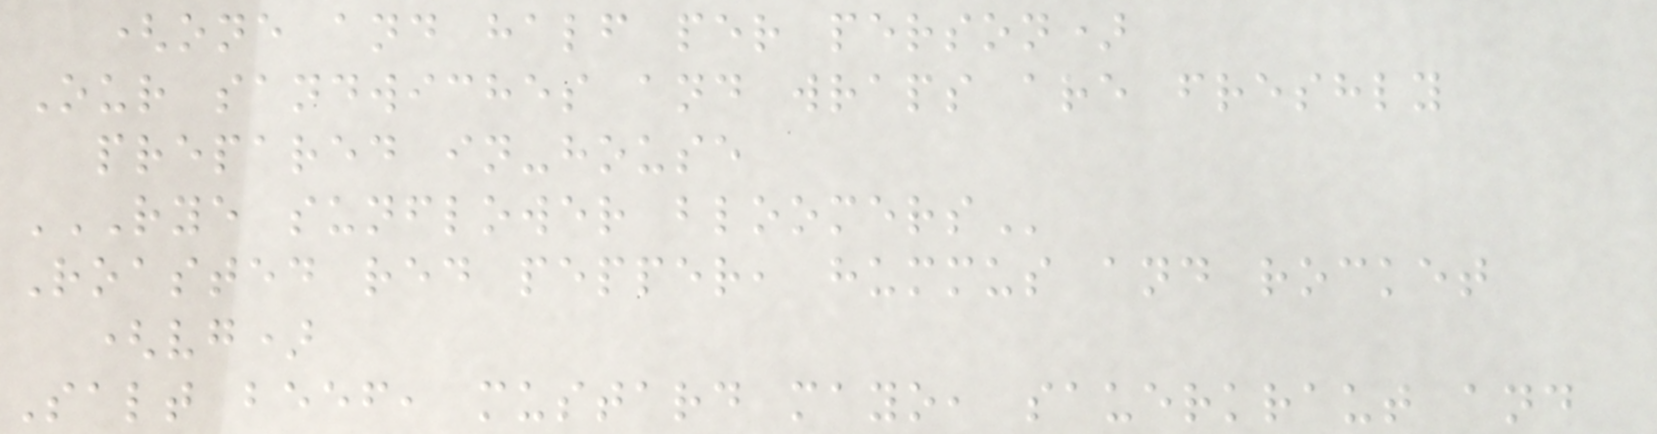(one and half per person)
Our sandwiches and wraps are freshly
prepared in-house
RYE SUNFLOWER BLOOMERS
Roasted red pepper, hummus and rocket
(vg)
Salt beef, mustard mayo, sauerkraut and
